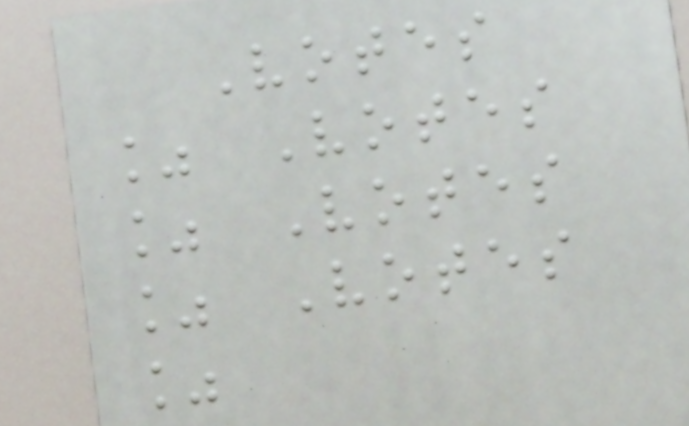Votes
% Votes
% Votes
% Votes
%
